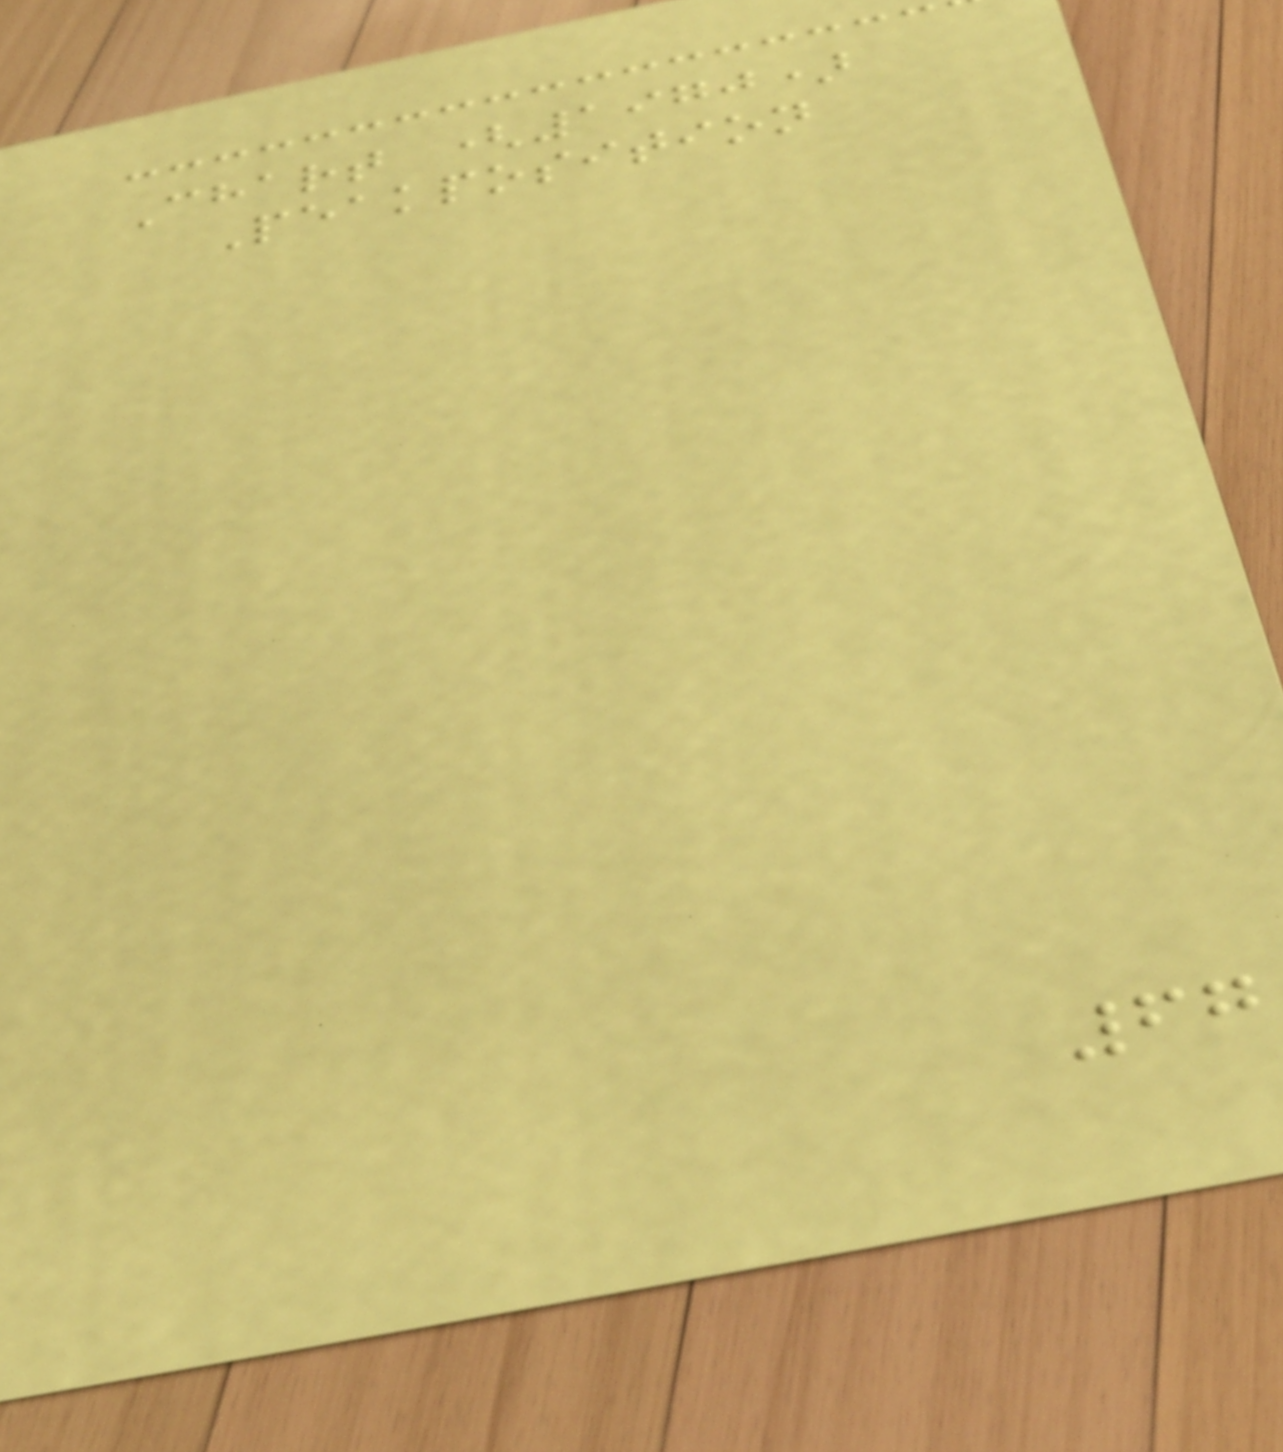Chart (1970)
Peakposition
67
